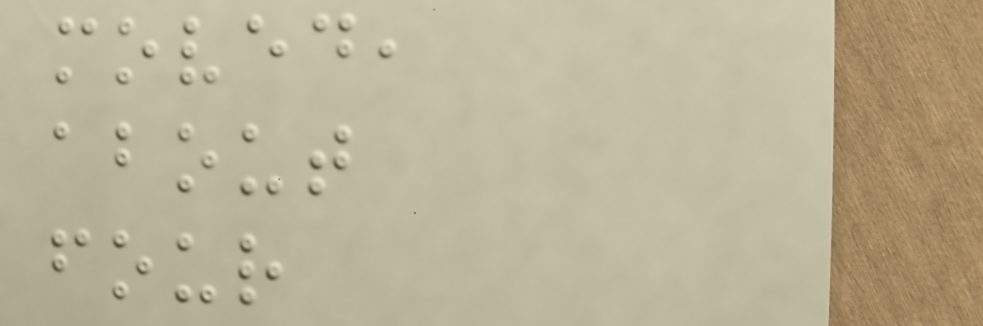moved,
about
four
